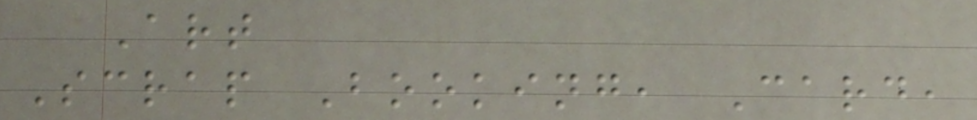Art
Scrap Booking, Card,
